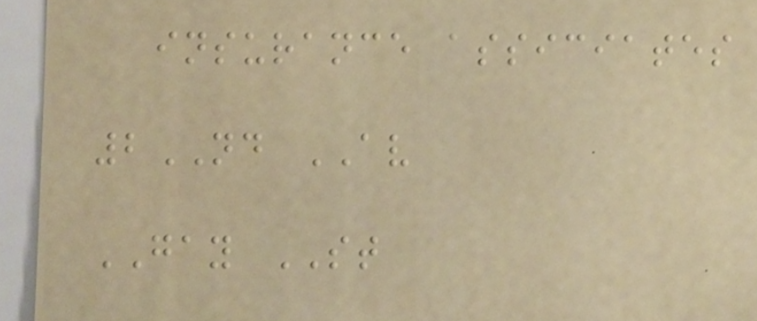insurance assiciates
2ND AV
GAY ST
